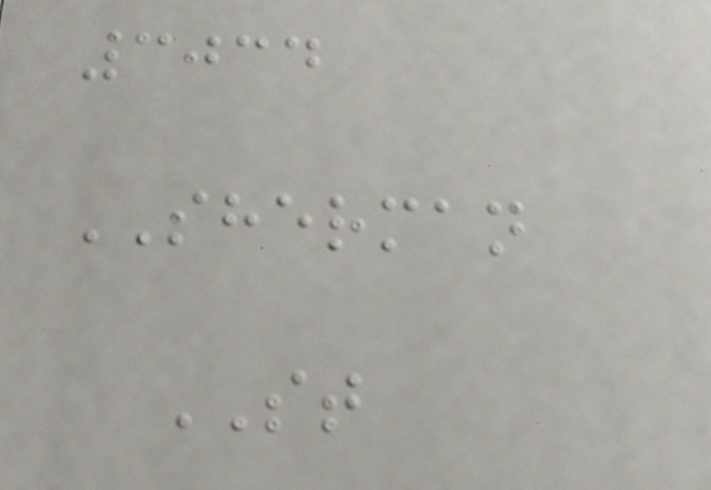3034
SHERMAN
ST
